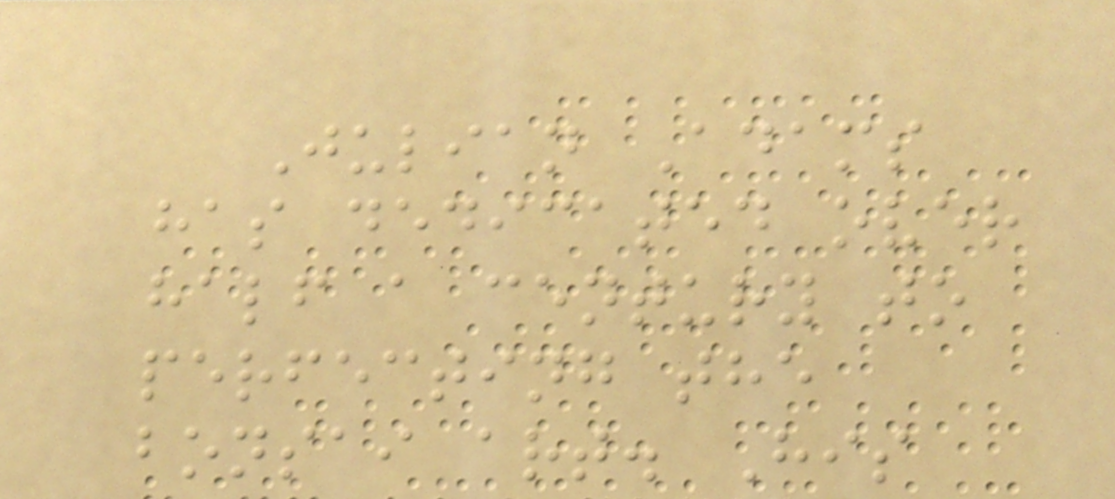Julian Adams
has dedicated over
half a century to
perfecting the
bonsai art. His
